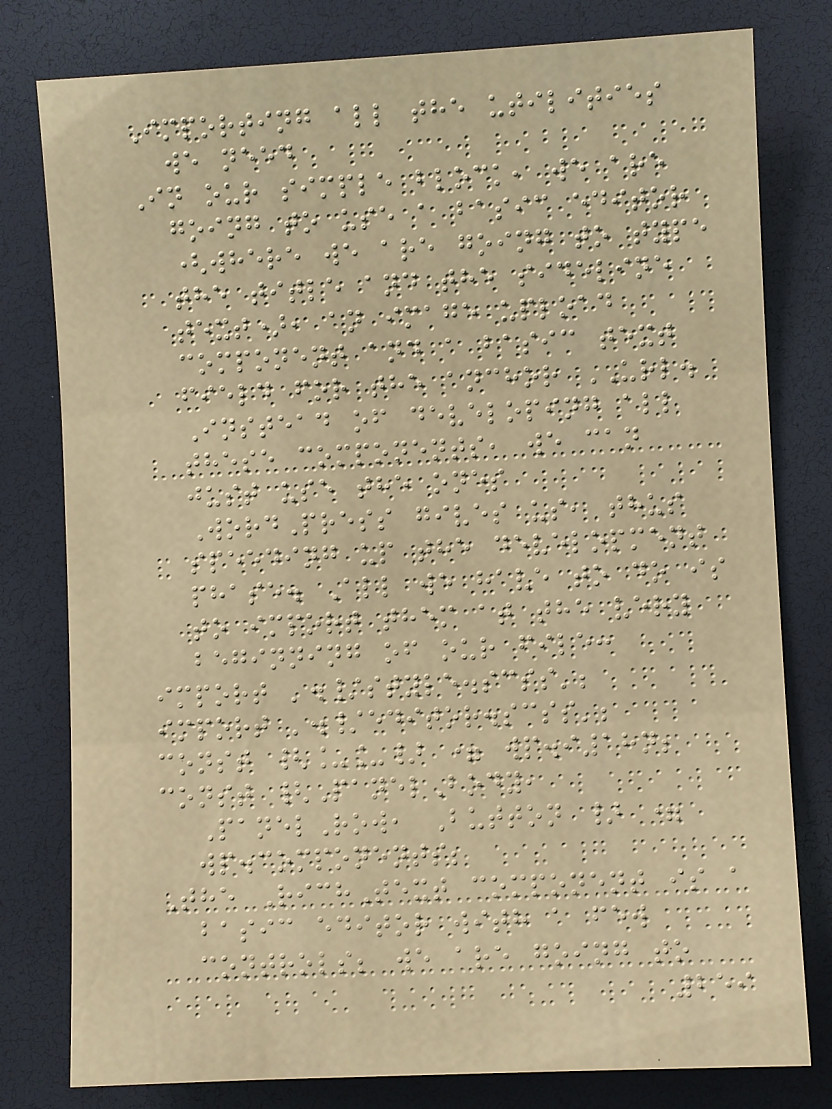Importing all the utilities
we need
In our simple block, we are
going to use a basic editor
(where we are going to type
the title and the sideline
text), an image upload
component and a basic text
field for the anchor URL.
Instead of developing all
these components, we can
just use the ones
WordPress gives us, thus
speeding up the development
phase. All we have to do is
to import them at the very
beginning of our file:
import './style.scss';
import './editor.scss';
const {__} = wp.i18n;
const {PanelBody,
PanelRow, Button } =
wp.components;
The RichText component is a
basic editor with a few
controls; we are going to
259
